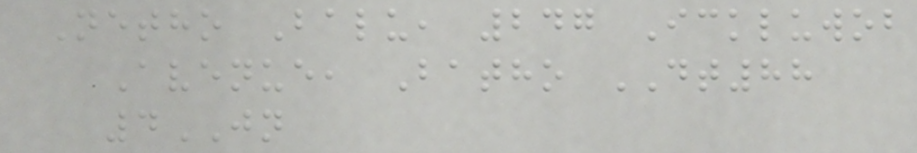Netho Balu, 247 Ickluwob
Avenue, Batho DT88
4JN
